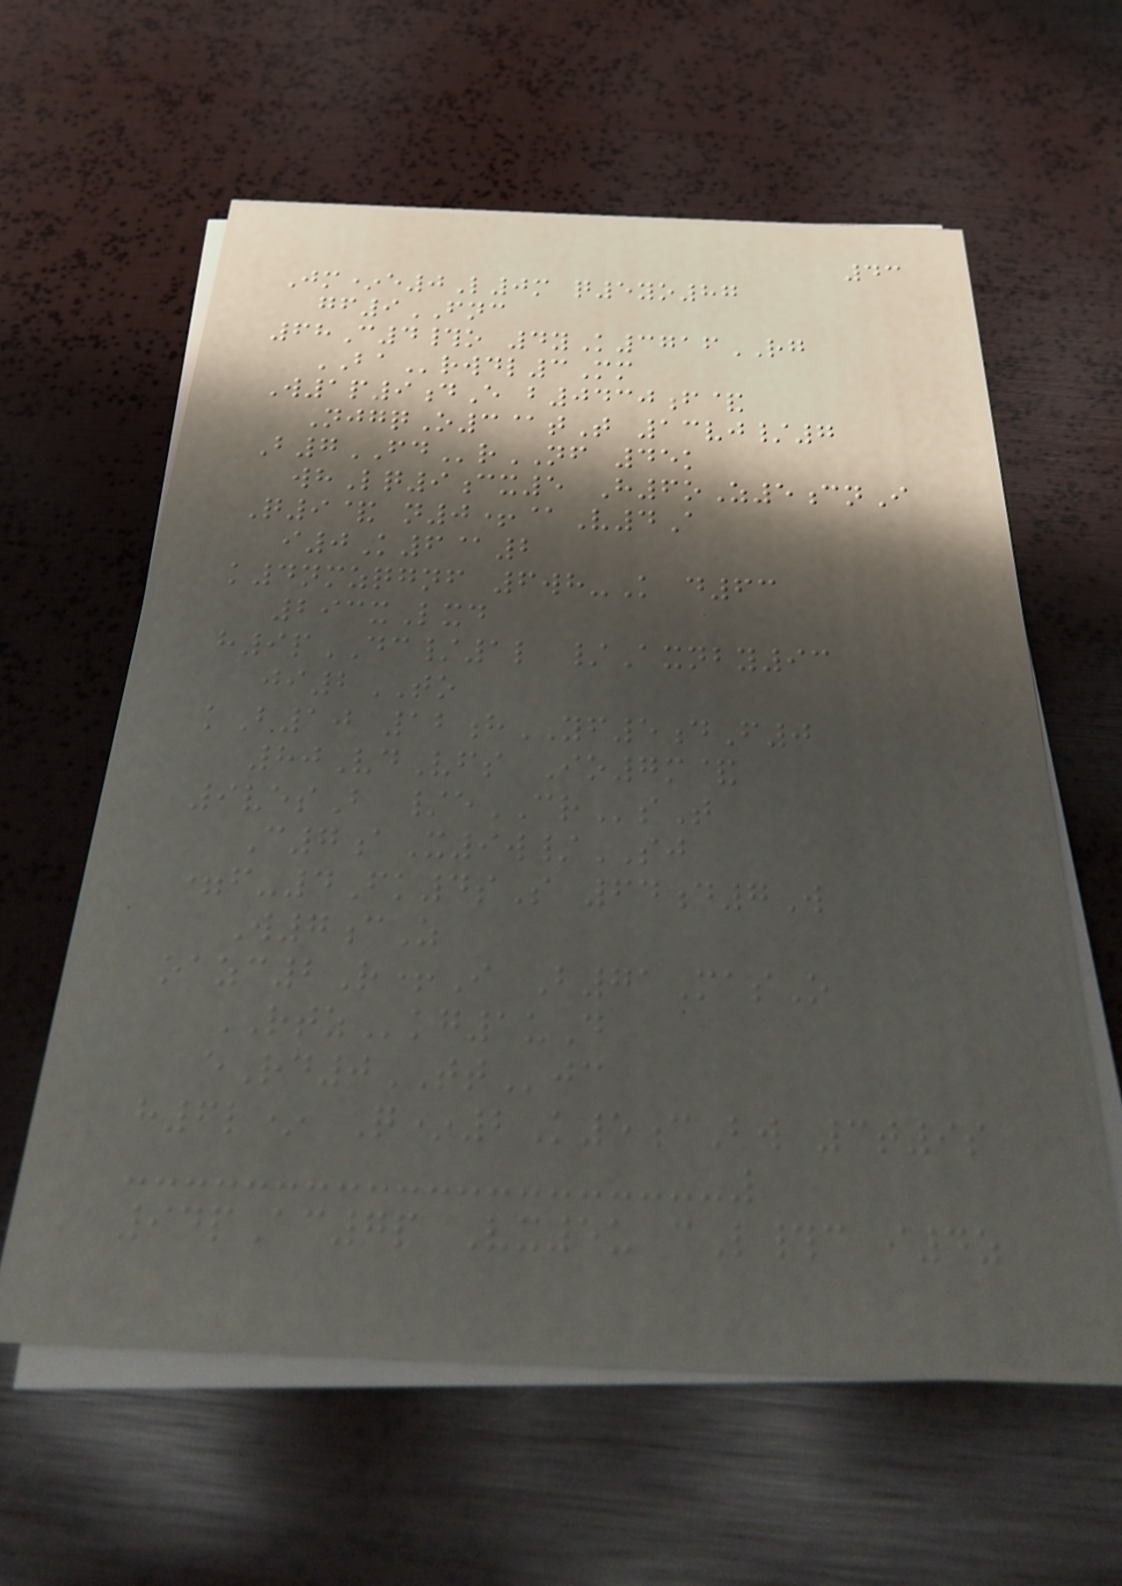43
Jm*e0L0m q5yo87
gf9FNC
68C4#o 4yK3716RG
BArwdl3Mm
W1p9dE b0430f&
NjgqO3@tT 13vj/7
B7FDrNF 45k
whLq9cx5 H6oZ5cnI
Q9& n0+@V4A
i0K6@2
k4nmzqgnf 6wh-K d63
293xLxd
h9pDC/1l /Axnby93
ji2TO
kB10 12hYF5dF0
80VdVfs Io7m&
9vesB /eCRsT
C7aX9w/SJ
=f-4Fk4sS 64d7W
W7cZ
oazc2R+I B71MasO
RTZkg1uD
eRd0TTjc
h6l* Q*2K5cBw 3t9s
94pAc7p Vx5u cL#c i4z
